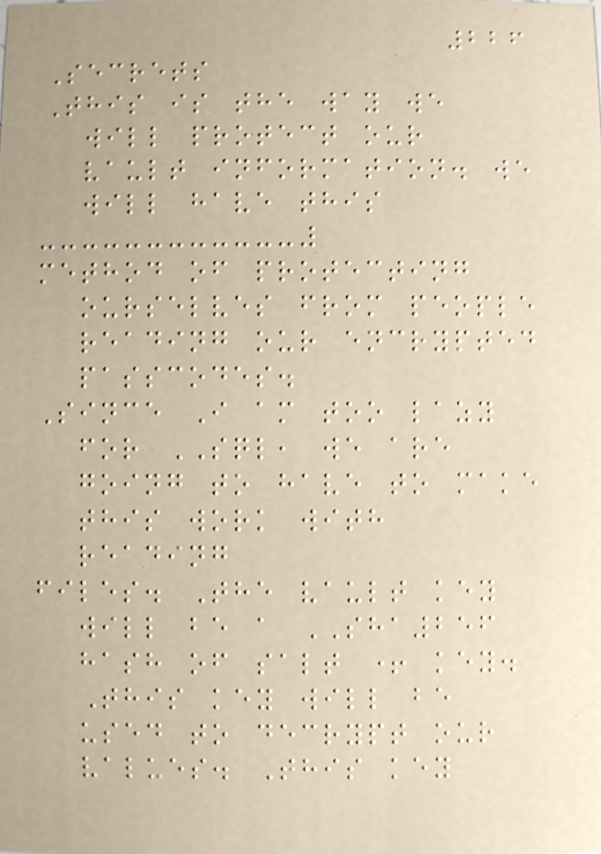226
Secrets
This is the way we
will protect our
vault information. we
will have this
method of protecting
ourselves from people
reading our encrypted
passcodes.
Since I am too lazy
for SQL, we are
going to have to make
this work with
reading
files. The vault key
will be a SHA256
hash of salt + key.
This key will be
used to decrypt our
values. This key
